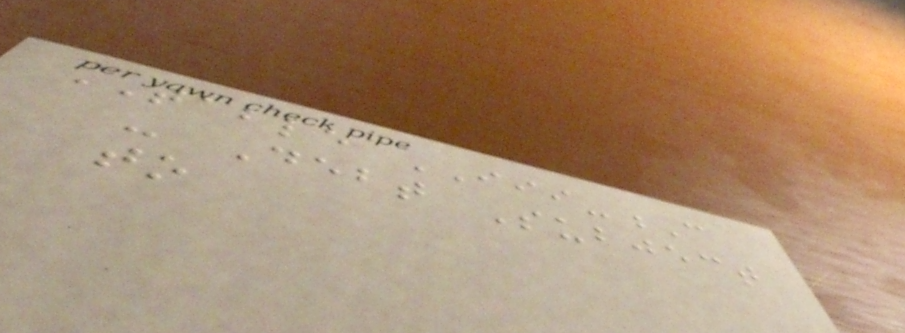TABLE III-C
- Debt Subject
to
